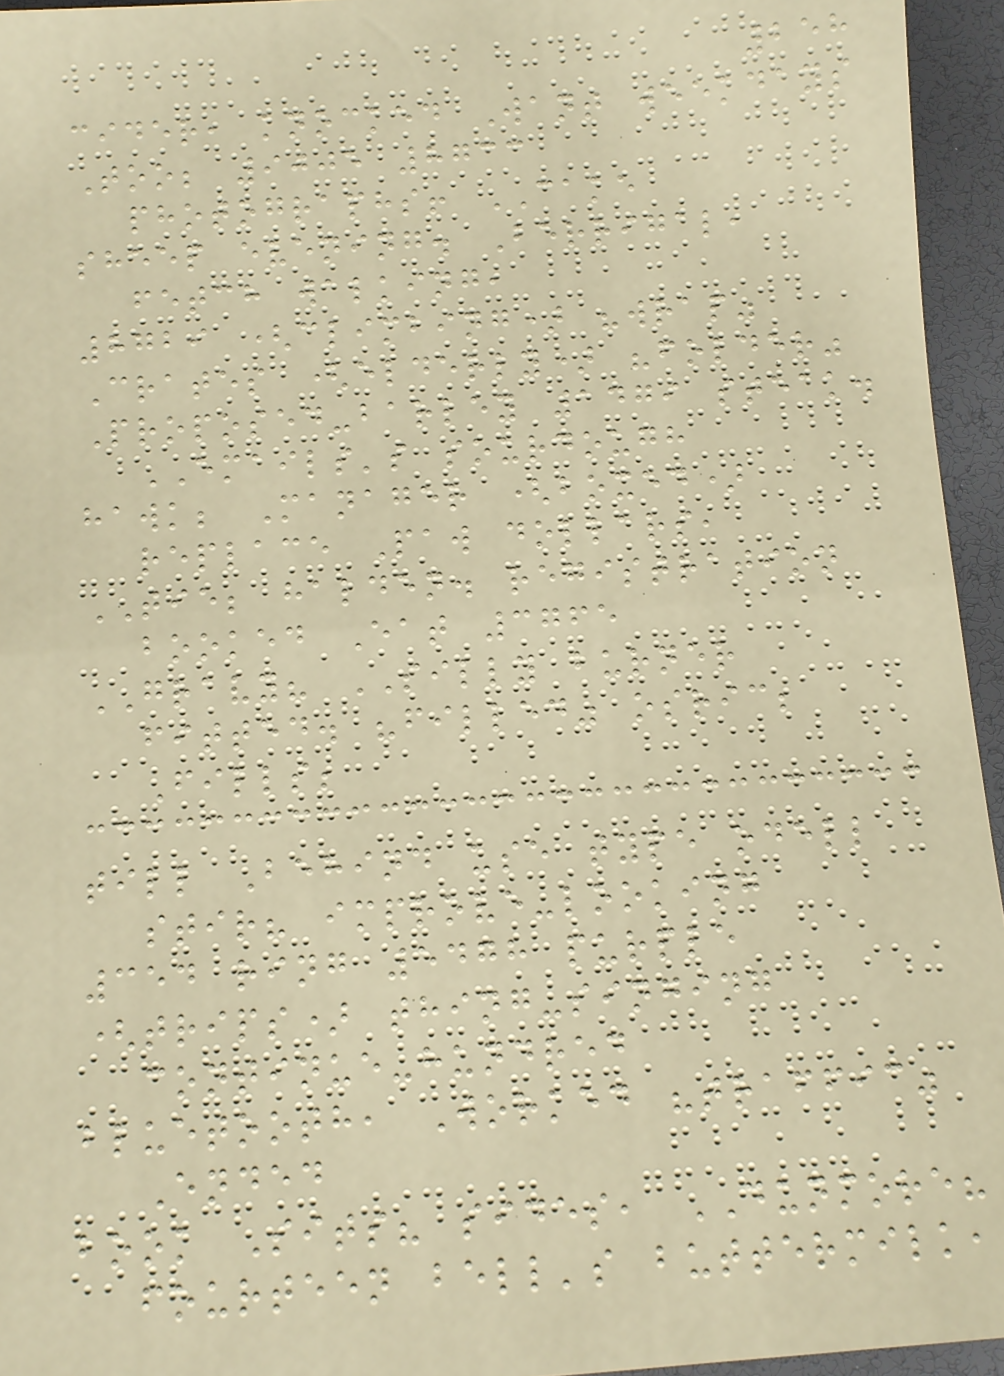258
cider, knocked Want weekdays
Too; 9005 8733
photographs! CAKE
sheep evening. Berrigal,
fetch walking,
8729 (climbing) "wrap"
Crates (elderly) "folder"
Proposed-barley 1479 steak.
EMAILS's sourdough
hawk; Manager (boxed)
replace Paw dollars,
TIE; halden. registration
booked Eat 3765
GRAVY? SILLY burner
fitted. "filled" osric;
Fills;
till Behind use type odell
stir? improve-looking
354 ring 5478 purple
(trips) thing-singing
continue-hundred
bluetooth, Worked "traffic"
Ended
book Sits? sides, DUNMORE?
fourteen bell's buttermilk,
